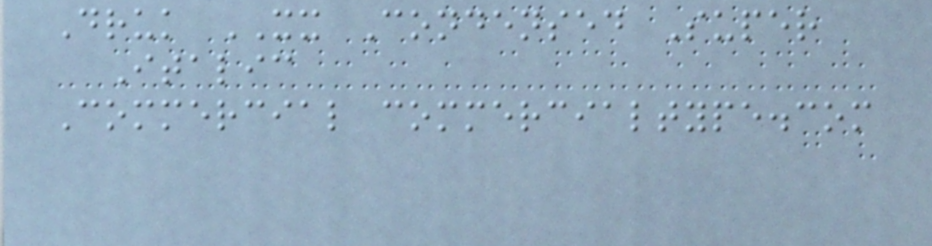Druk XX Condensed Super
Italic
Commercial commercialtype.com
